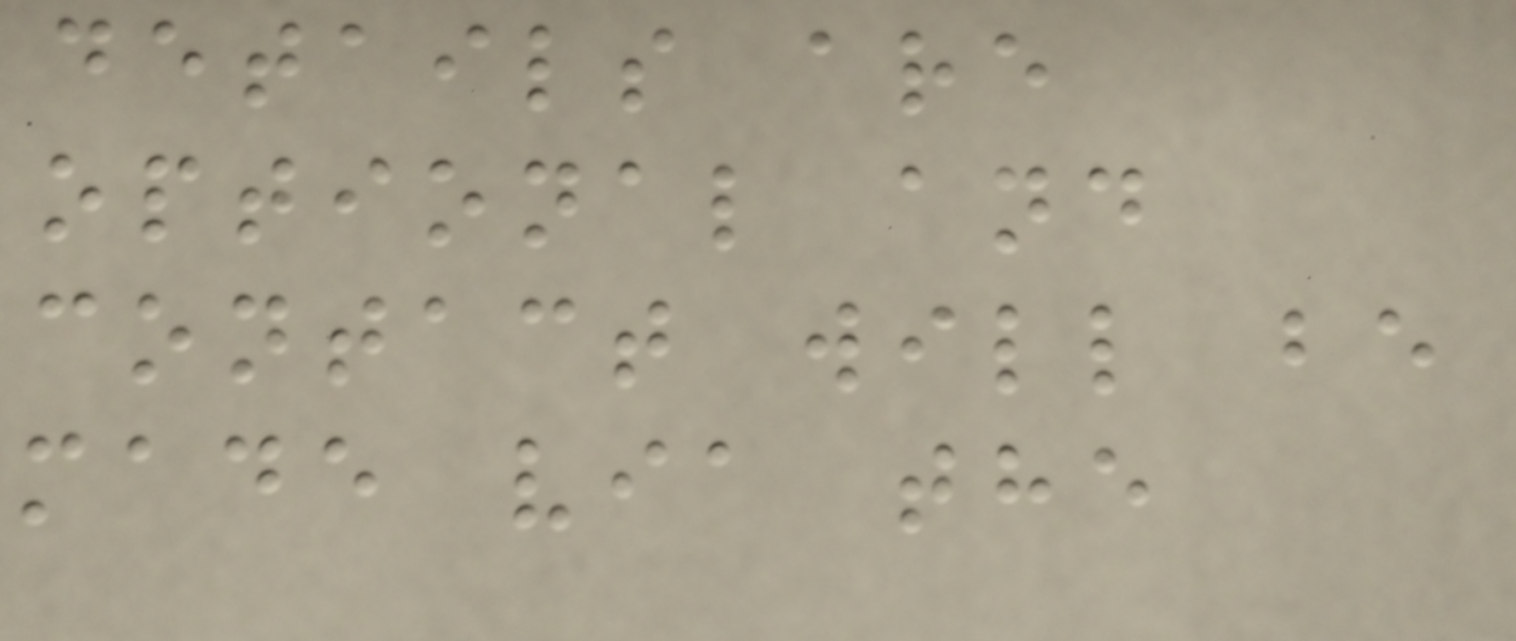details are
optional and
contact will be
made via the
